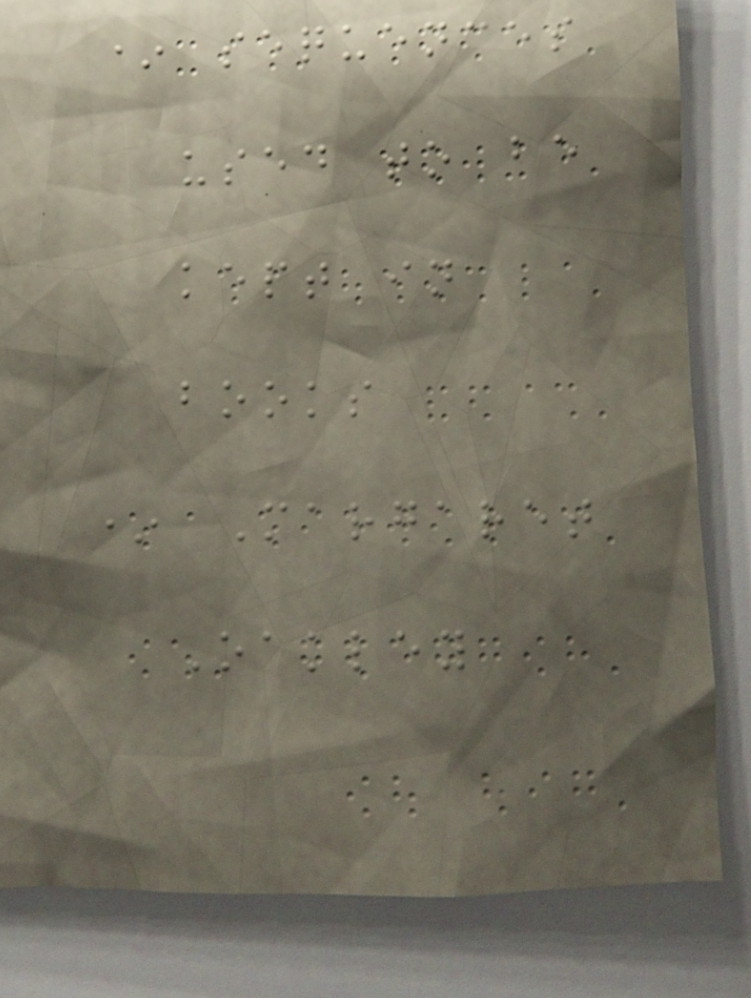* sequences
used to be
kept in
books
* Margaret
Oakley
